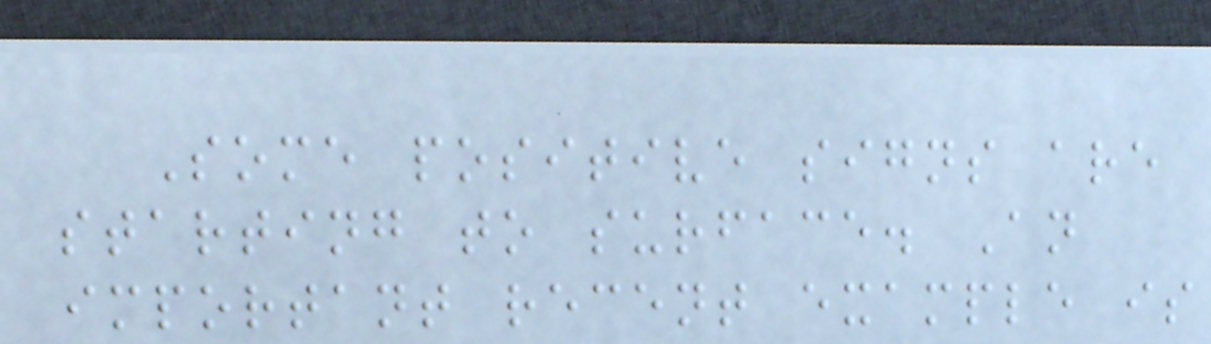Some positive signs are
starting to surface. An
important recent example is
